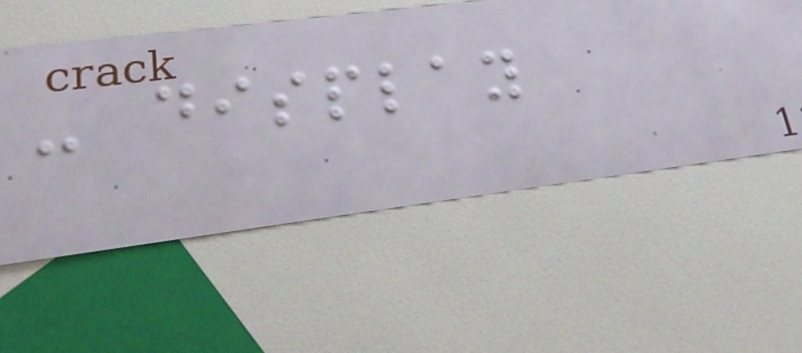- display
